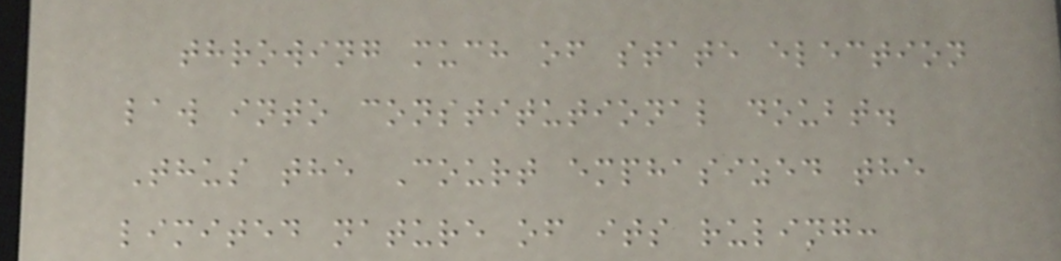throwing much of state election
law into constitutional doubt.
Thus the Court emphasized the
limited nature of its ruling:
